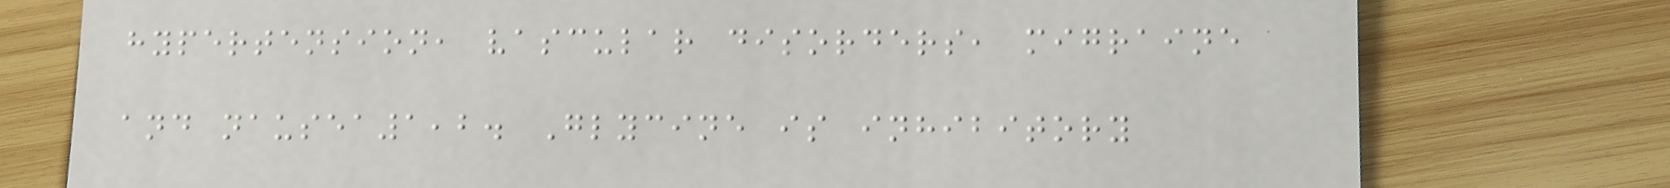hypertension, vascular disorders, migraine
and nausea1,2. Glycine is inhibitory
